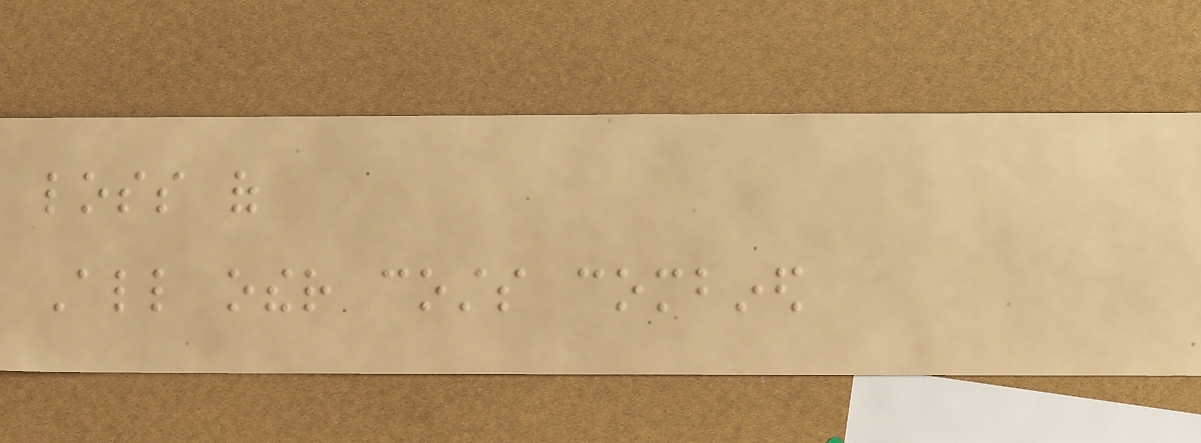loss of
All other costs combined
